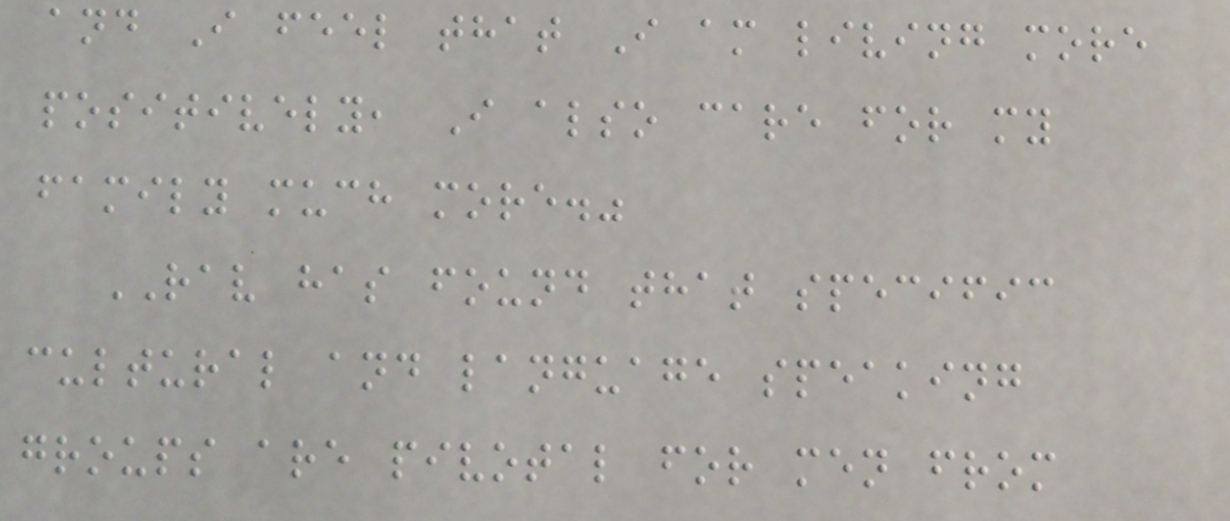and I feel that I am living more
positively, I also care for my
family much more."
RAV has found that specific
cultural and language speaking
groups are pivotal for men from
